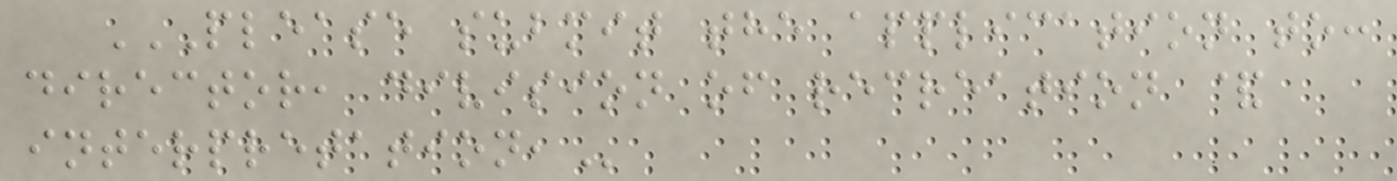PLEASE SUBMIT THE APPLICATION TO:
DIRECTOR, DIVISION OF RECREATION &
INTERPRETATION,
